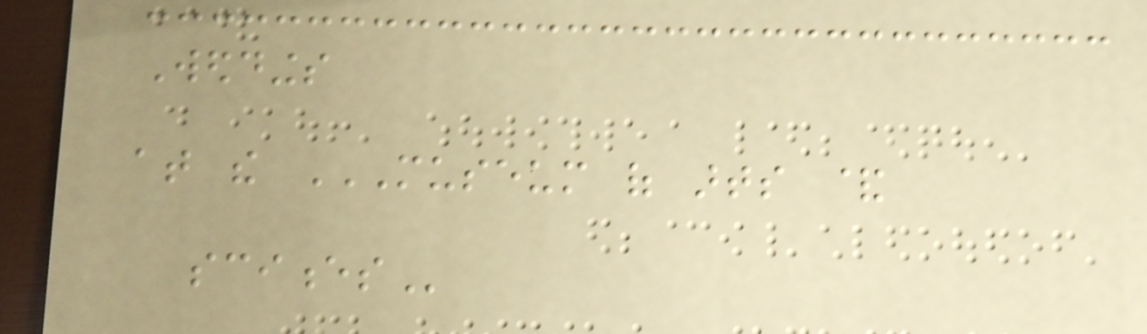Weddings
at the MUSEUM OF ARTS &
SCIENCES
